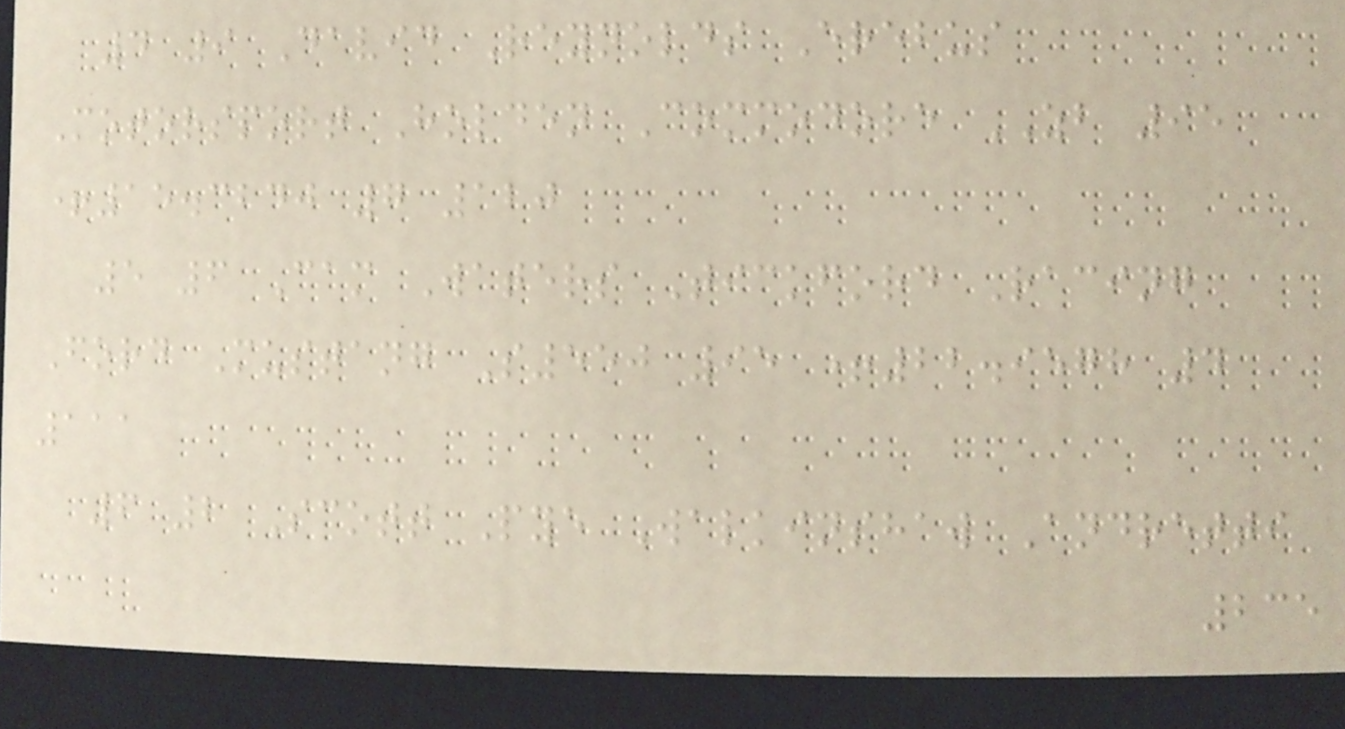4 9 David Reynolds Erebus
Motorsport Holden Commodore ZB 95
+15.3240 7 120
5 6 Cam Waters Tickford Racing
Ford Mustang S550 95 +22.9578 4
111
6 2 Scott Pye Walkinshaw Andretti
235
